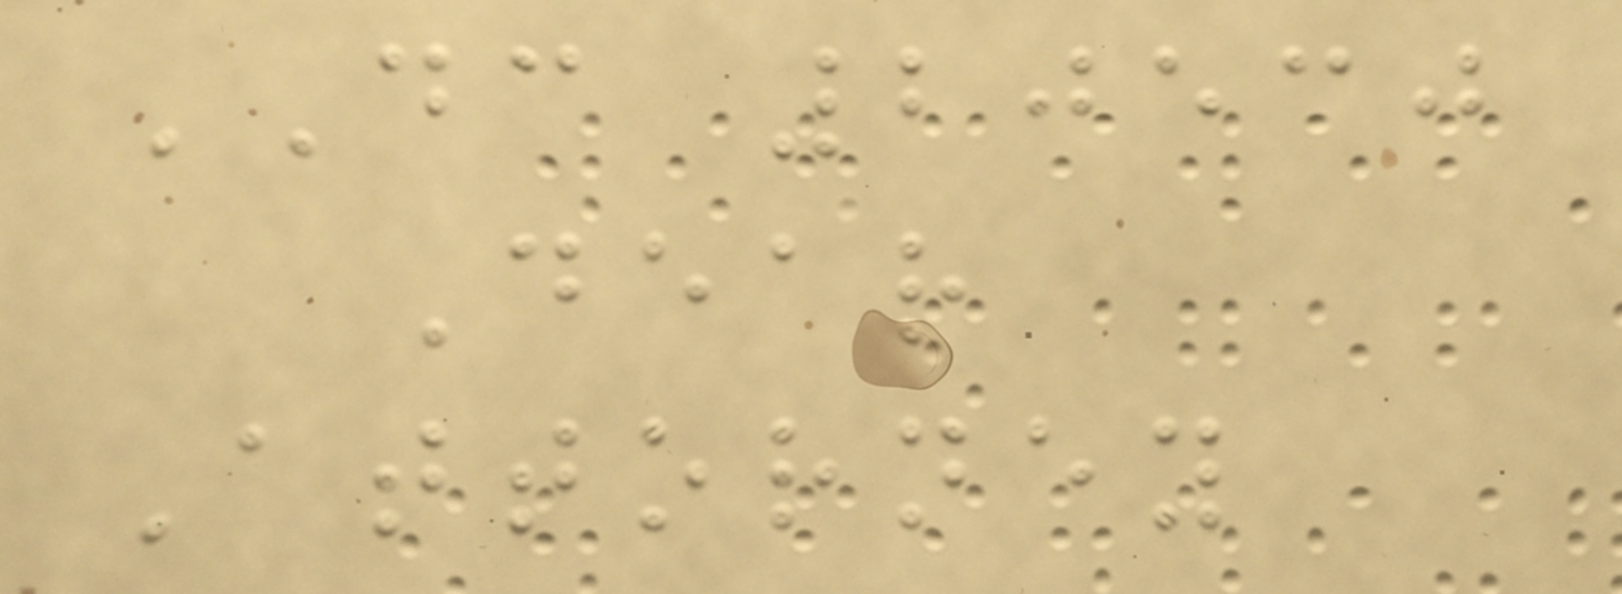DC 20530
Dear
Attorney
